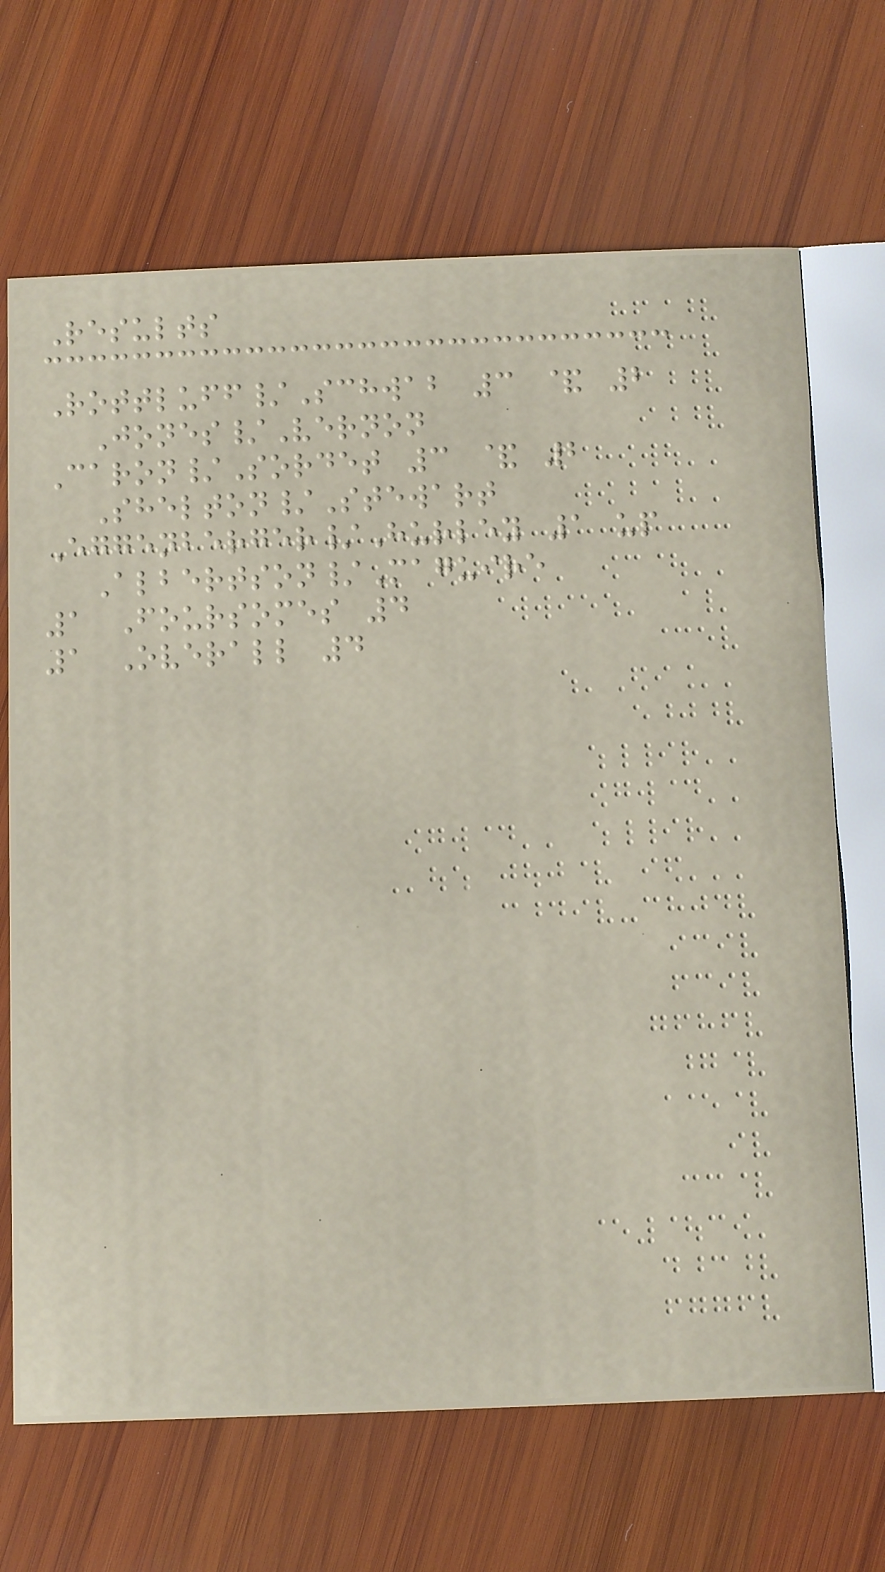Results
Rottluff/Schwab 3 & 2
Jones/Vernon
Caron/Sordet 3 & 2
Shelton/Stewart
Eggenberger/Hurley 1 up
Albertson/Maguire
1 Foursomes 4
1 Overall 4
